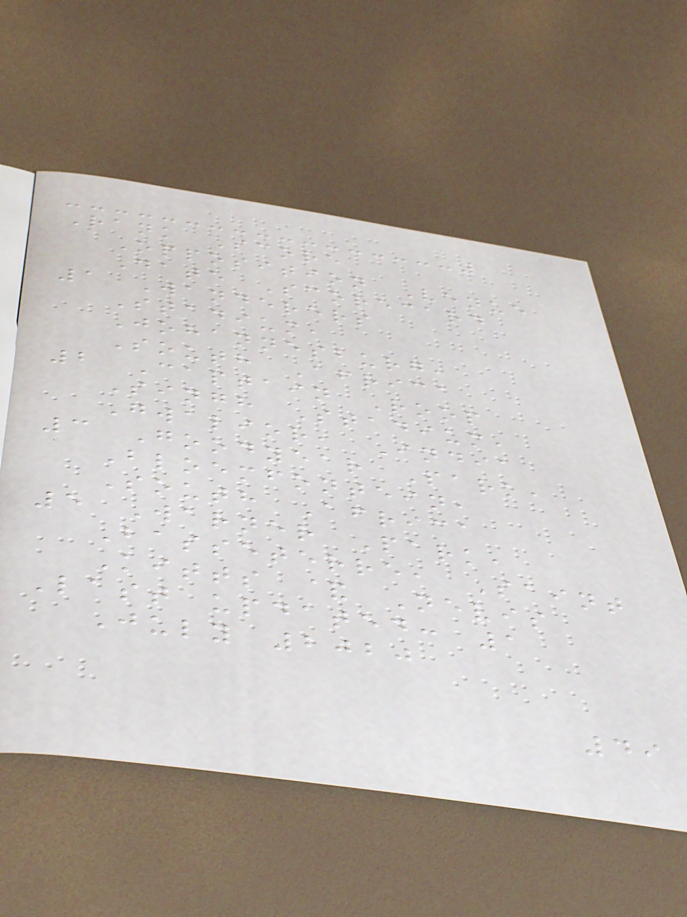Rank Score
Opposition Venue
Date Scorecard
1 Wanderers
Stadium,
Johannesburg,
South Africa
2 Captain Roop
Singh Stadium,
Gwalior, India
3 Goodyear Park,
Bloemfontein,
South Africa
5 Warner Park,
Basseterre, Saint
Kitts & Nevis
Last updated: 1
July 2020
49
